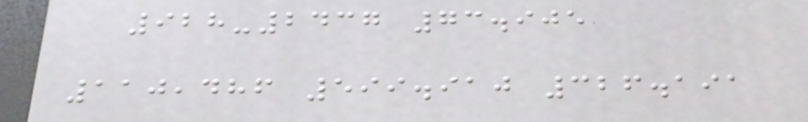928-2437 73.905
110,486 599.910 326.191
